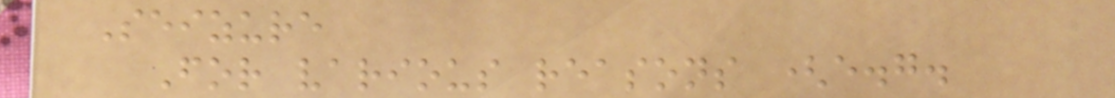Seizure
For various reasons (e.g.
